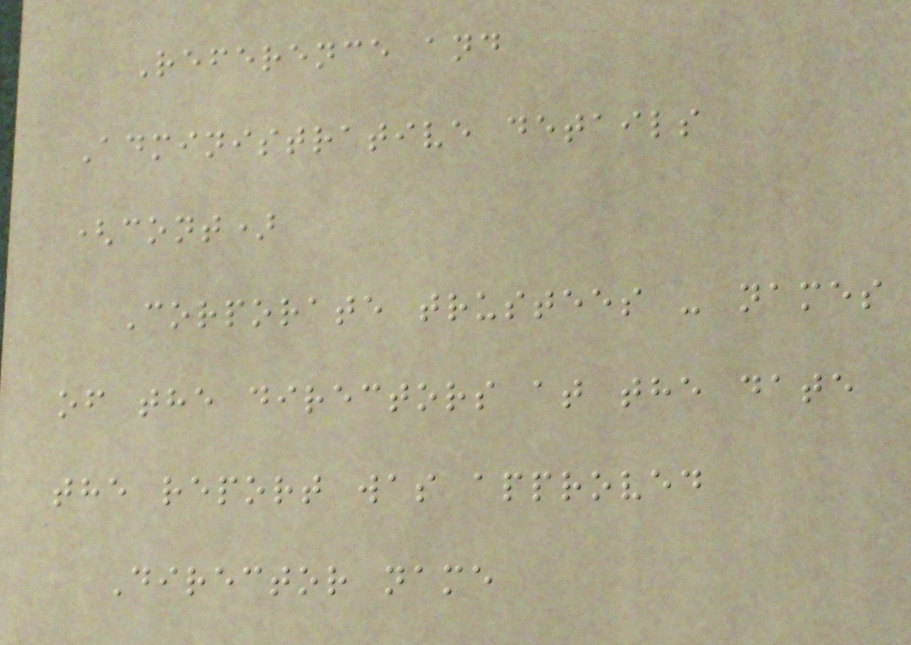Reference and
Administrative details
(cont)
Corporate trustees - names
of the directors at the date
the report was approved
Director name
